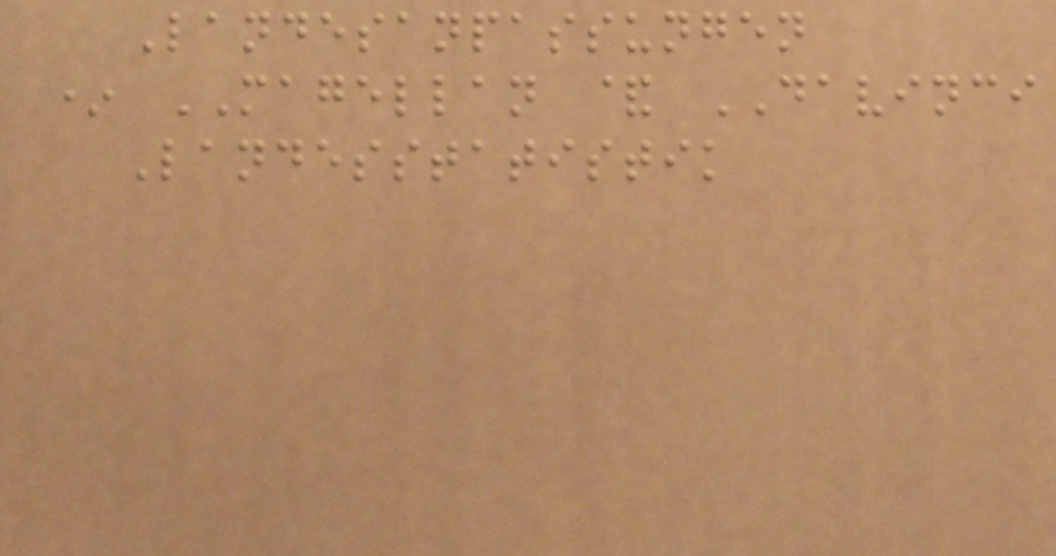Landesanpassungen
* MAGELLAN & DAVINCI
Landesstatistik
